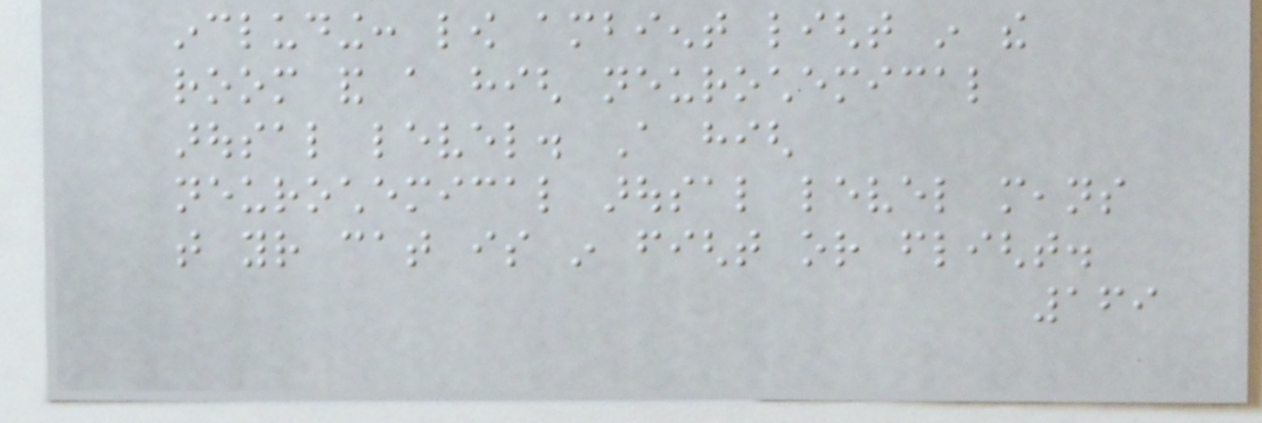including: low ambient light in the
room and a high neurochemical
arousal level. A high
neurochemical arousal level means
that your cat is in fight or flight.
169
